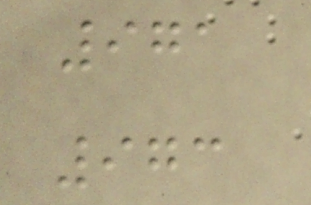971
973
